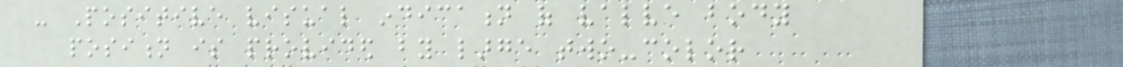- Positive visual indication of valve body
position is provided by large two-color
